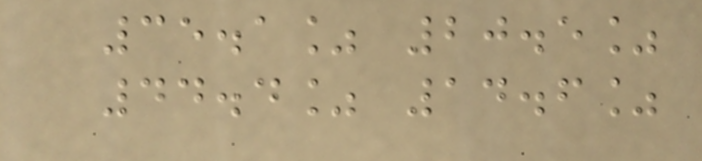35.1% 20.5%
44.4% 14.6%
